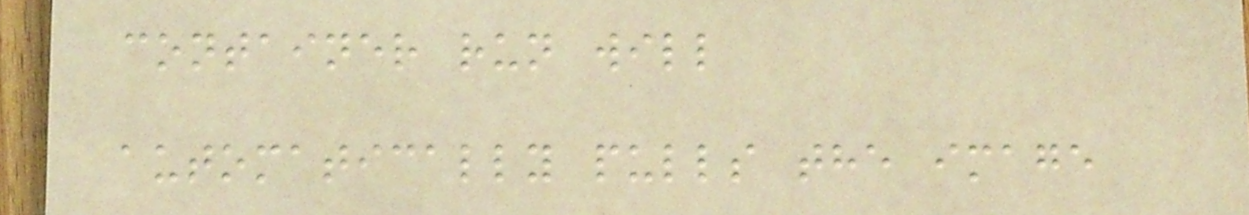container run will
automatically pulls the image
